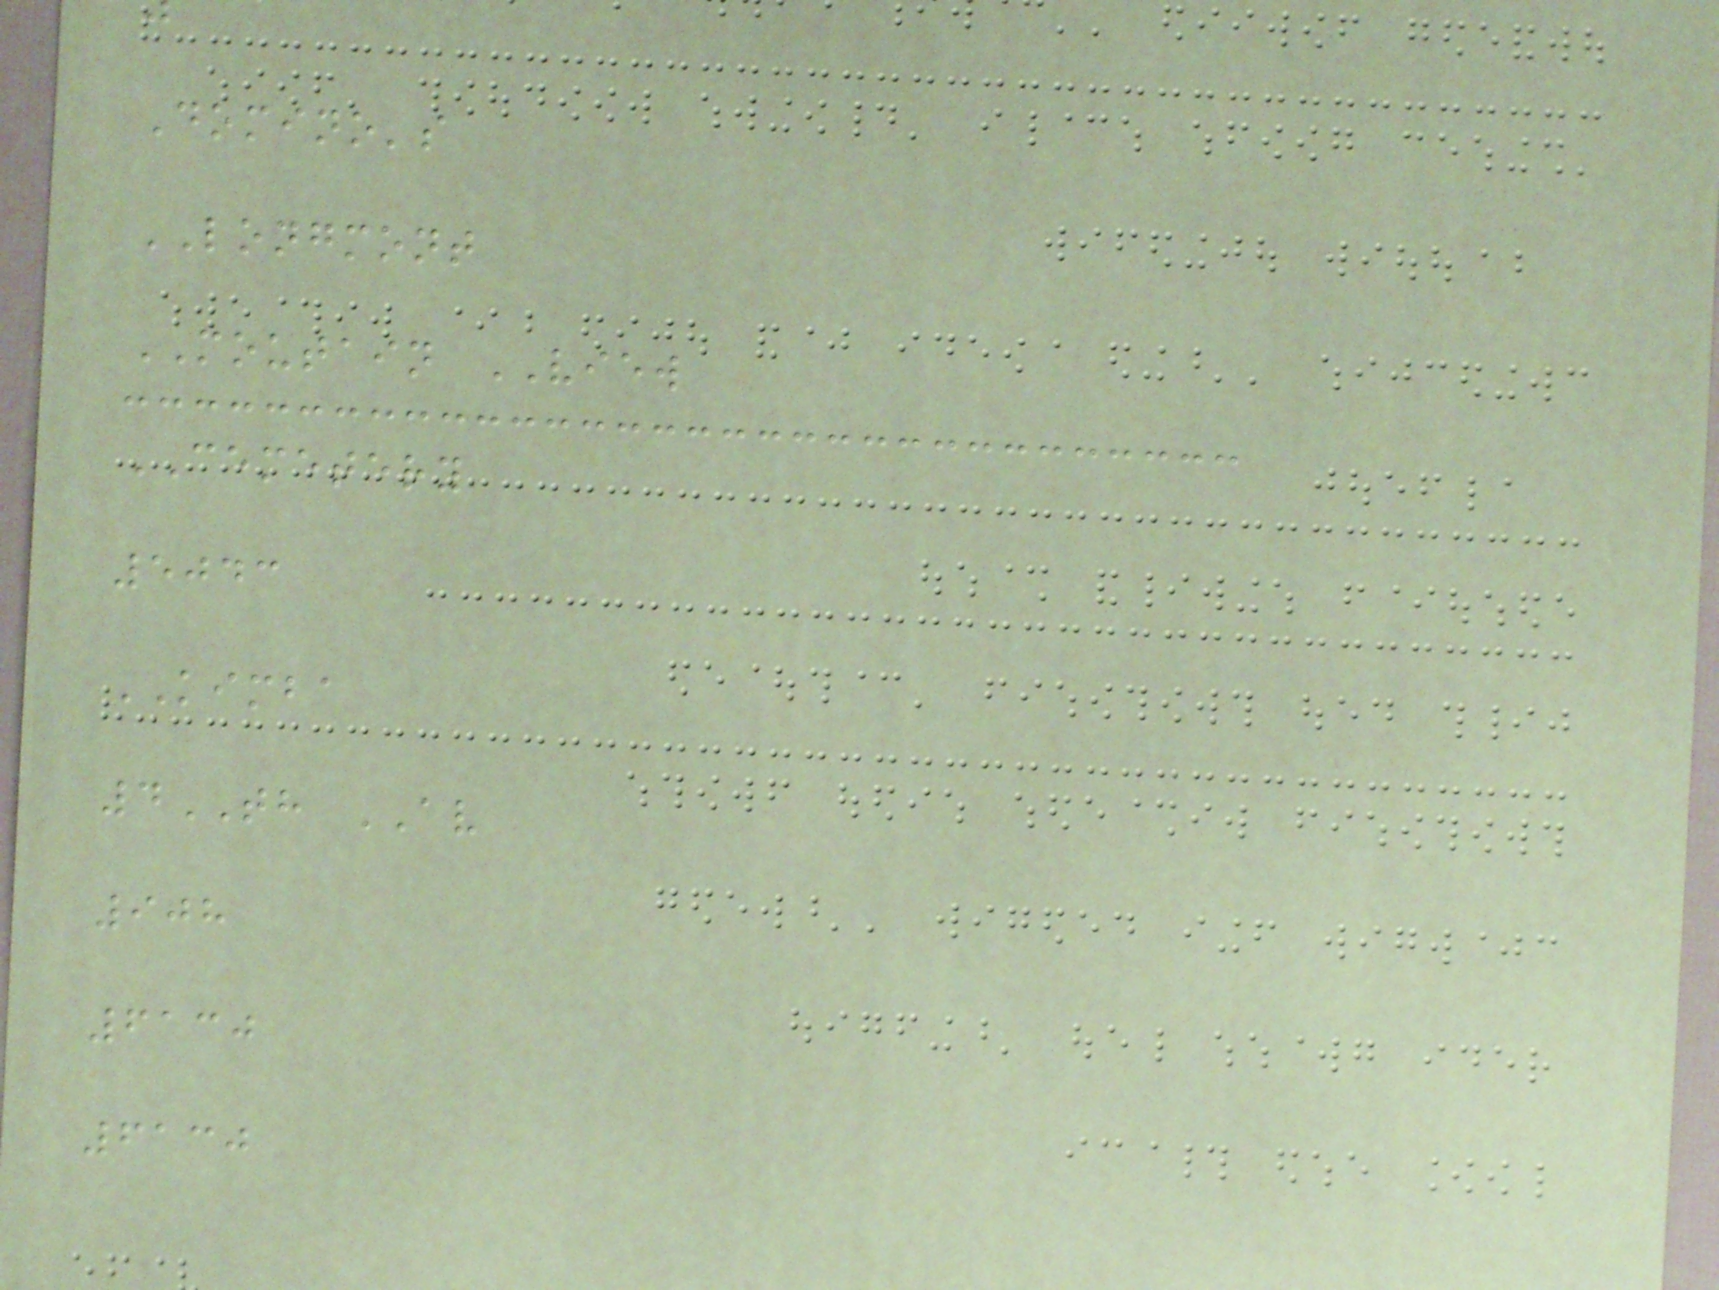Domino's
LONGMONT
MOUTAIN VIEW
CEMETERY
5043
KIMBA
4TH AV
908
6130
6130
